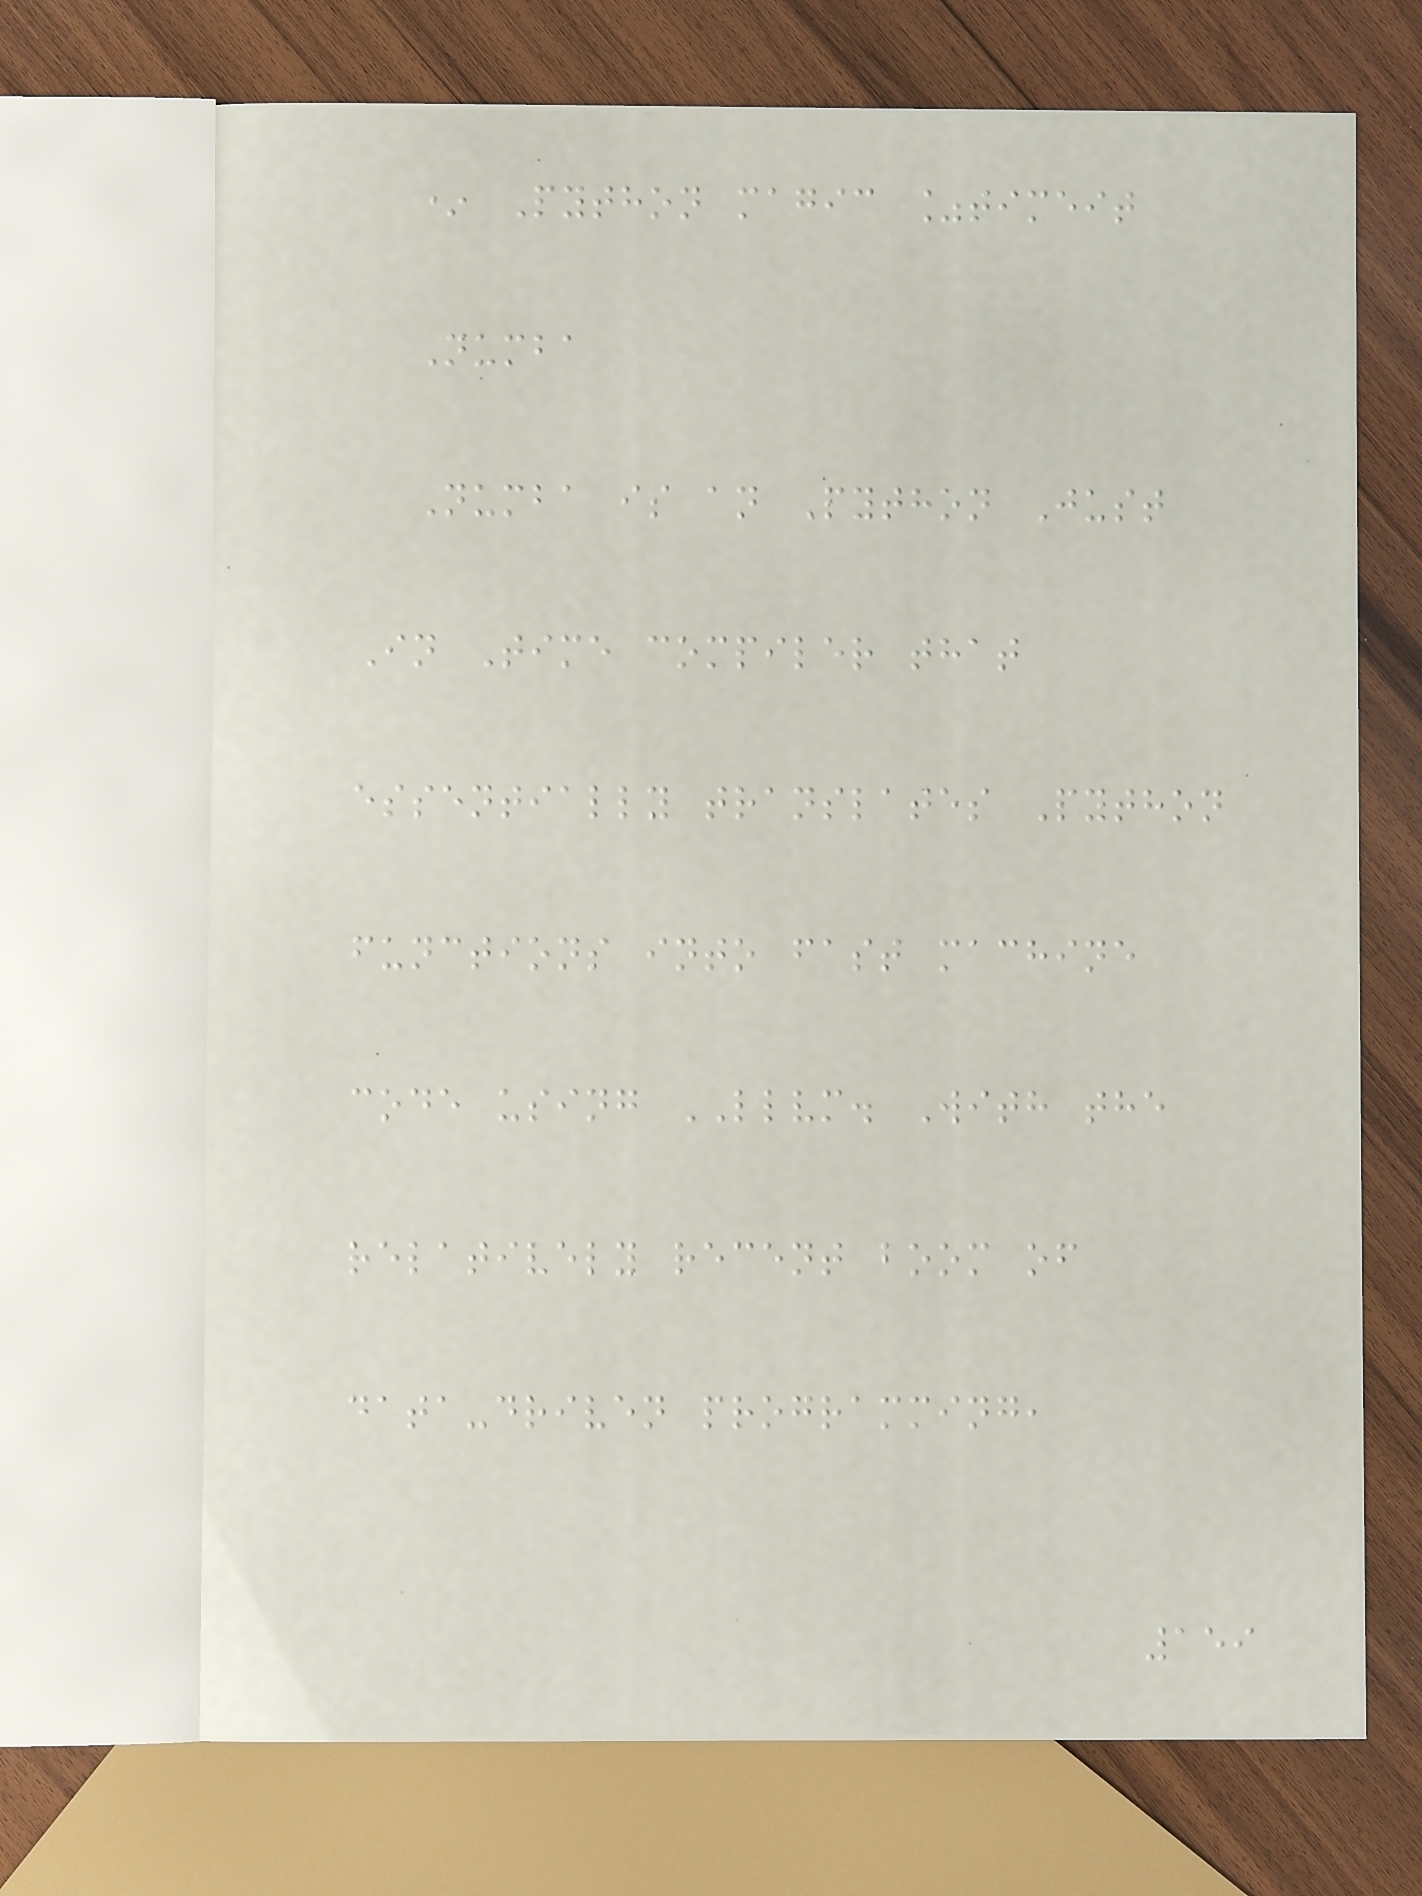* Python magic %timeit
Numba
Numba is an Python Just
In Time compiler that
essentially translates Python
functions into fast machine
code using LLVM. With the
relatively recent boom of
data-driven programming,
159
